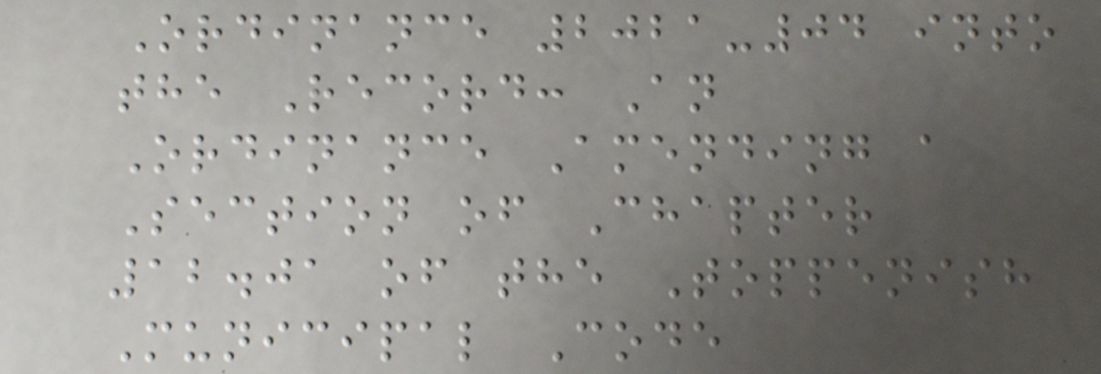Ordinance 2021-04 into
the Record: An
Ordinance Amending a
Section of Chapter
12.01 of the Toppenish
Municipal Code
